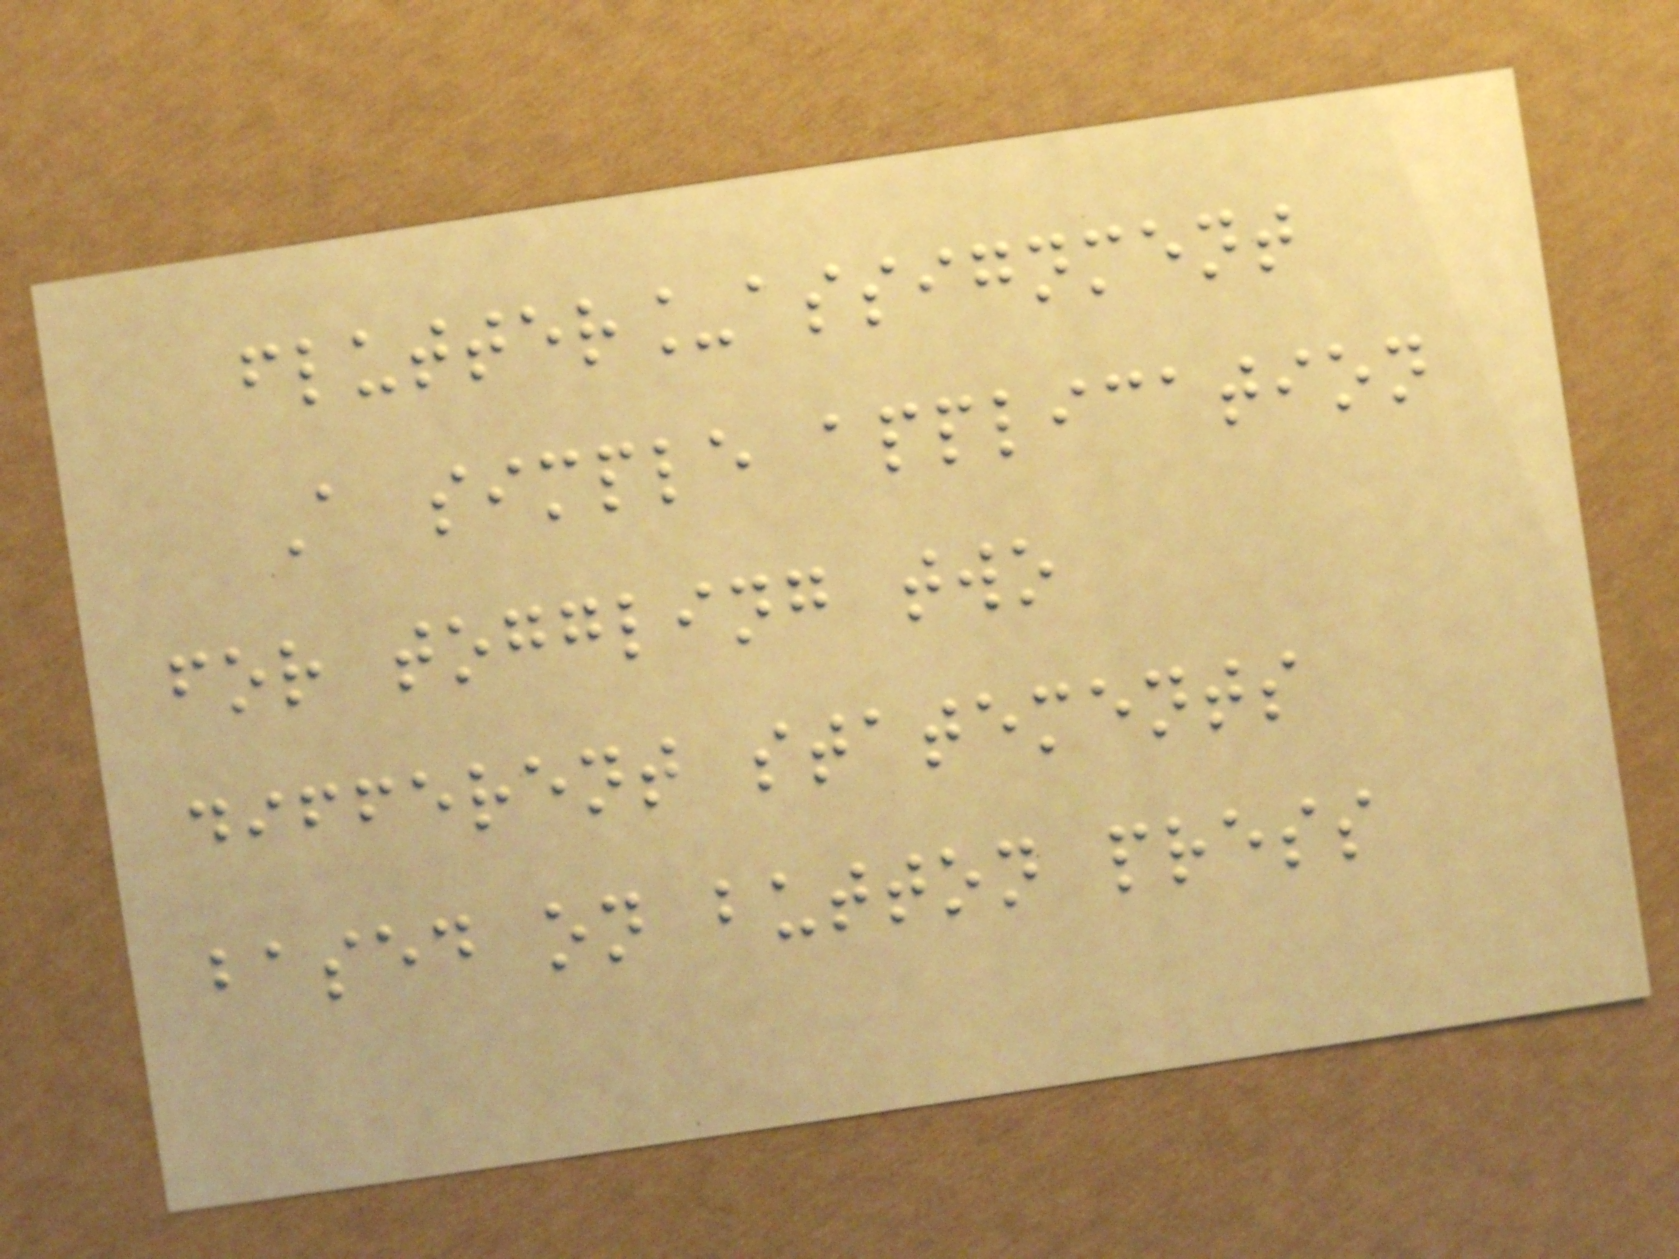flutter_assignment
A simple application
for toggling two
different statements
based on button press
